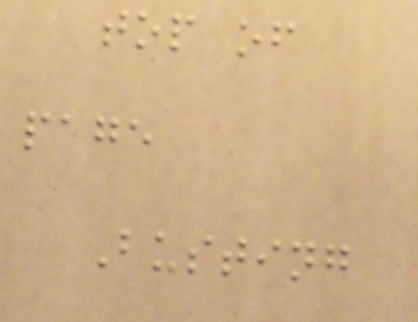top of
page
Busting
